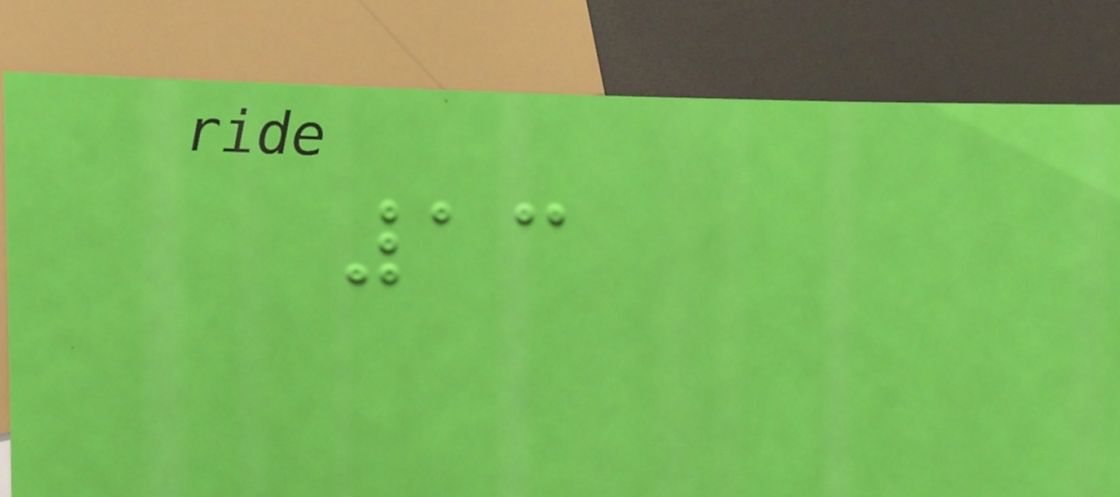13
